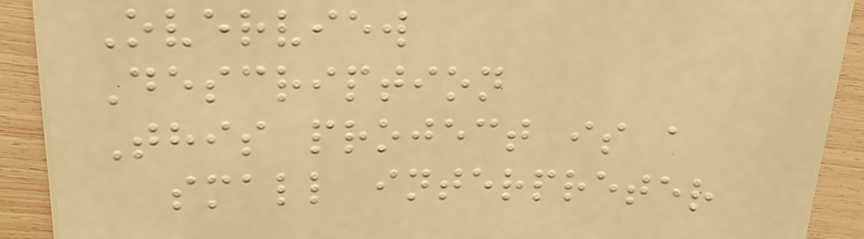Overview
Description
This project is a
small interpreter
